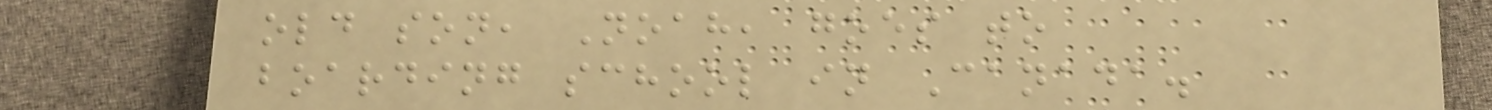old son, Noah, goes to
boarding school in Canada.
